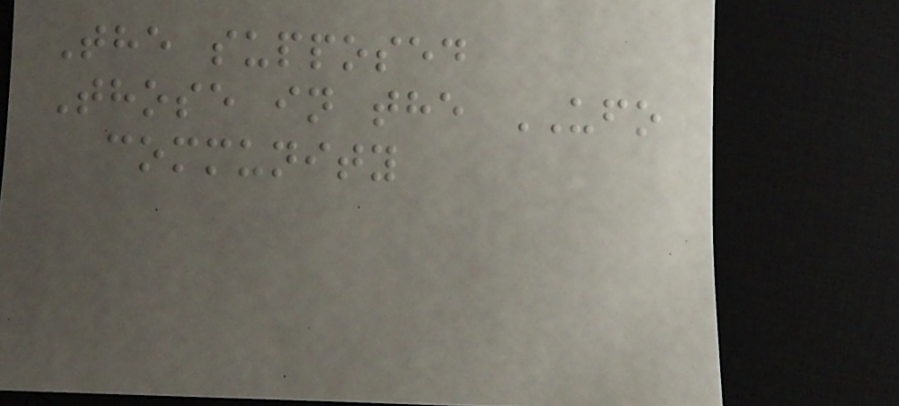The supposed
Those in the UFO
community
